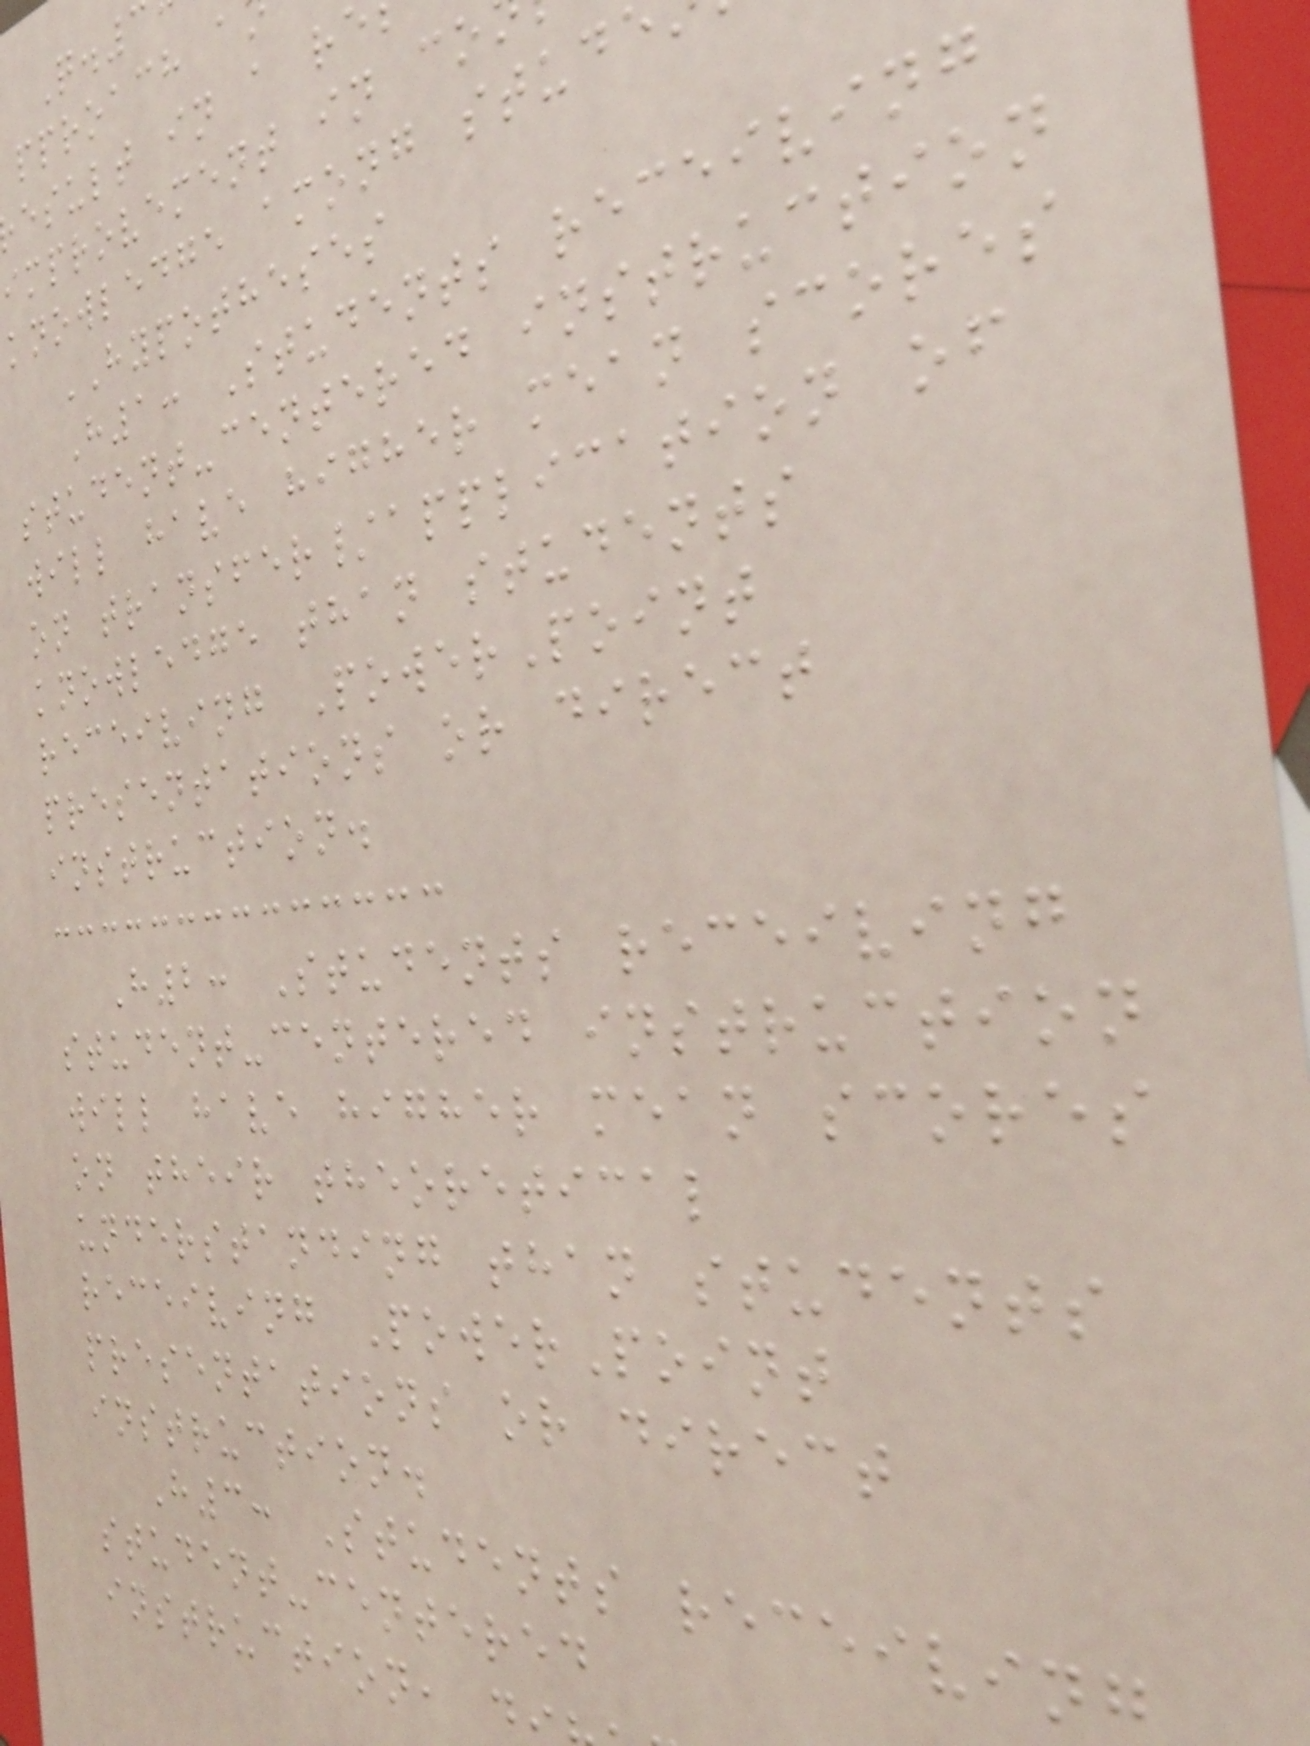pproach a
esult in a r
improvement in co
knowledge among stud
HYPOTHESES
H1: Students receiving
student-centered instruction
will have higher mean scores
on transfer/application of
knowledge than students
receiving PowerPoint
presentations or direct
instruction.
H2: Students receiving
student-centered instruction
will have higher mean scores
on their theoretical
understanding than students
receiving PowerPoint
presentations or direct
instruction.
H3: Students receiving
student-centered
instruction, d
